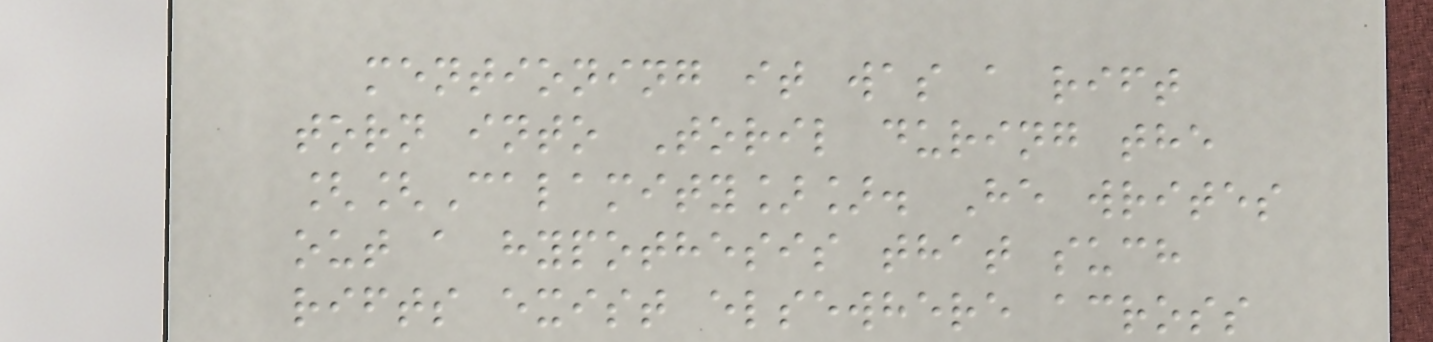mentioning it was a rift
torn into Toril during the
[[Calamity]]. He writes
out a hypothesis that such
rifts exist elsewhere across
